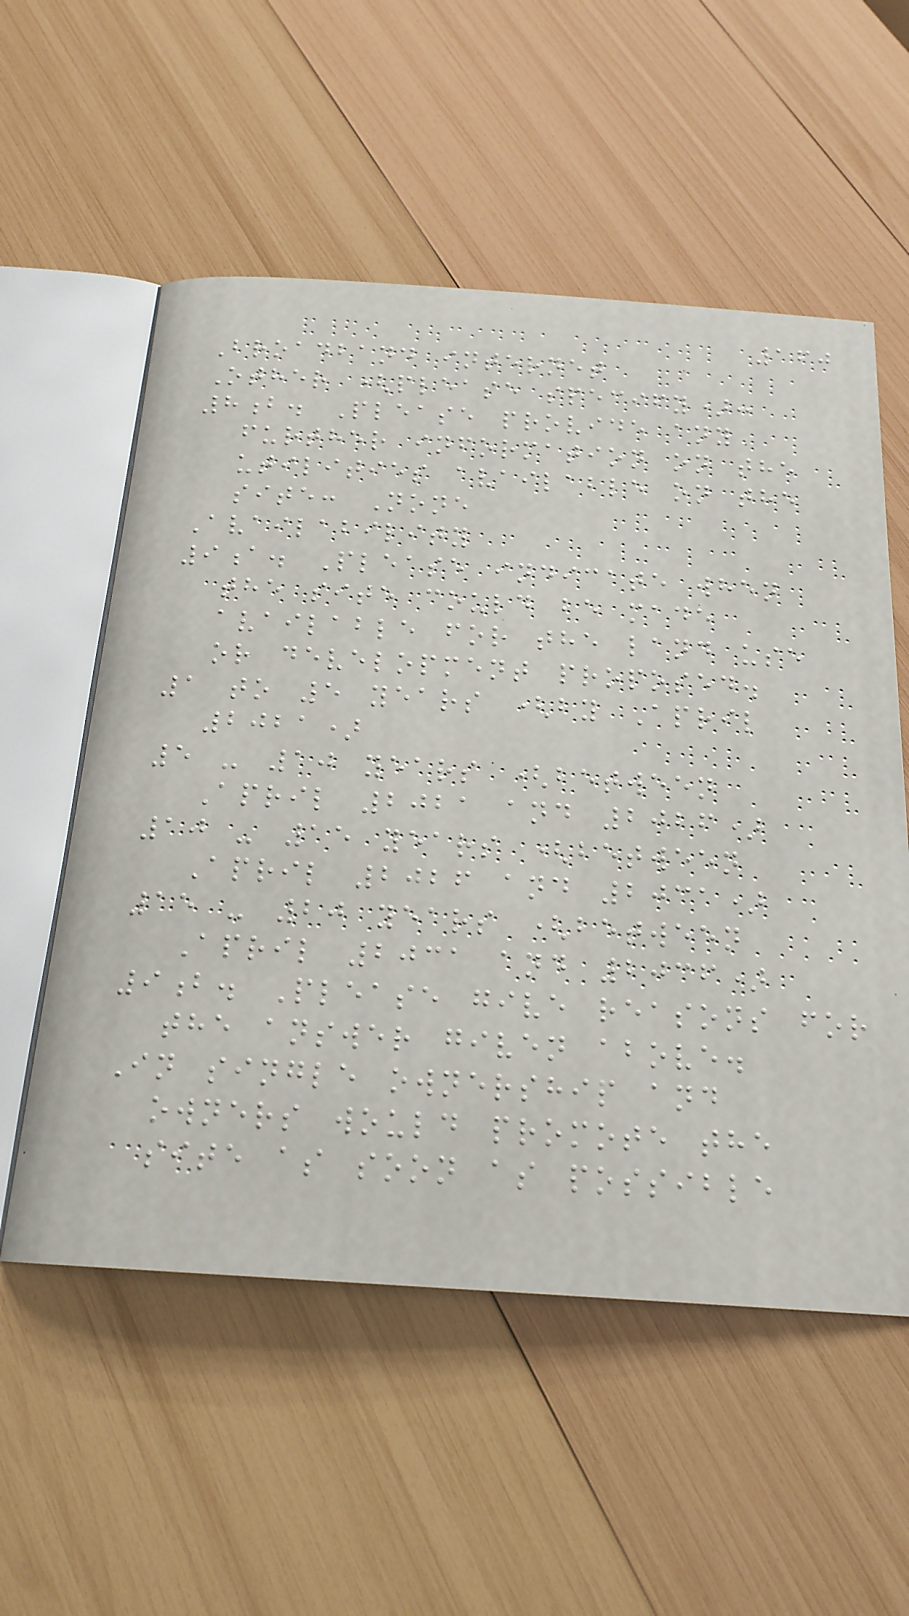160
Broadband internet
Other (please specify):
8b. Please provide any
further information on the
utilities available on the
site: None
Availability
9a. Please indicate when
the site could be made
available for the land use
or development proposed.
1 to 5 years (by April
2021)
5 - 10 years (between
April 2021 and 2026)
10 - 15 years (between
April 2026 and 2031)
15 - 20 years (between
April 2031 and 2036)
9b. Please give reasons for
the answer given above.
In single ownership and
owners would promote the
site as soon as possible
